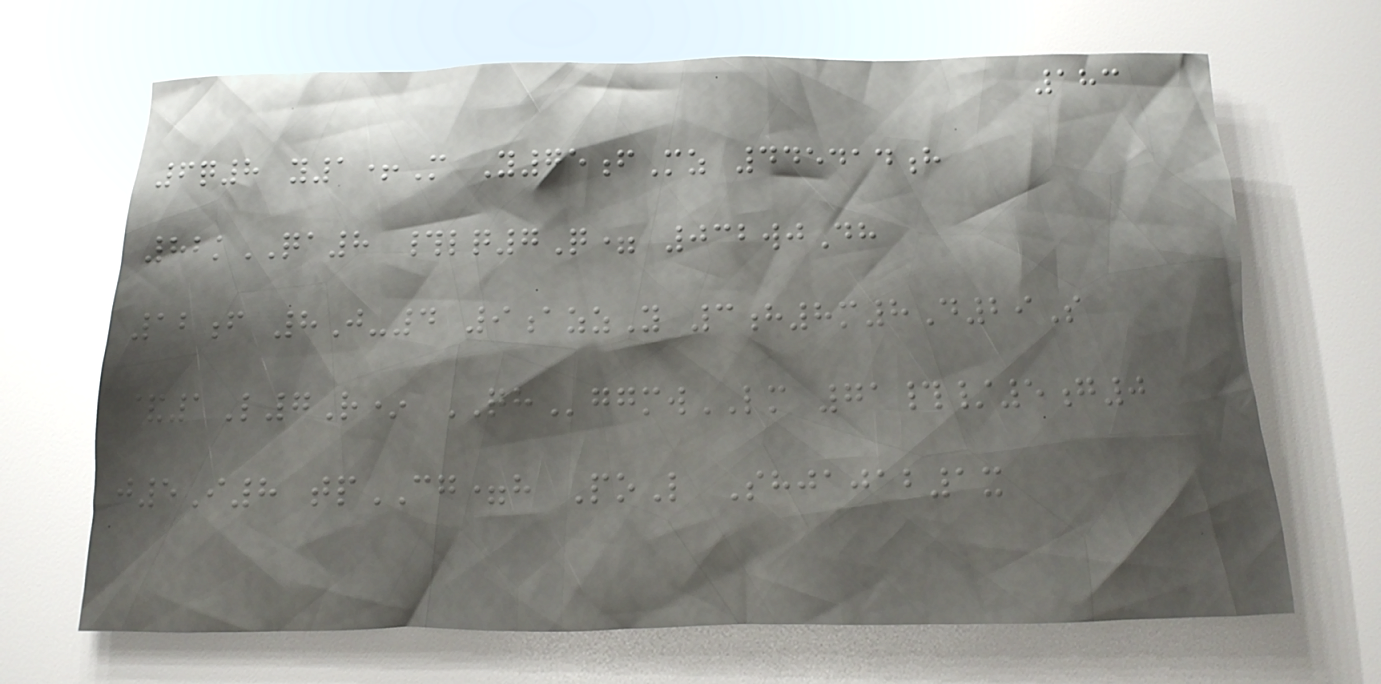183
6q8 y1+M Y75fMz 445414h
82kQA8 #lq7Q= 032wjDh
12f 8J-4 9azzY 3h8m8D29S
&1L7R* QHggmwLM 71#/5g0
j5I8 tpCG=h PoL Shjajab1x
